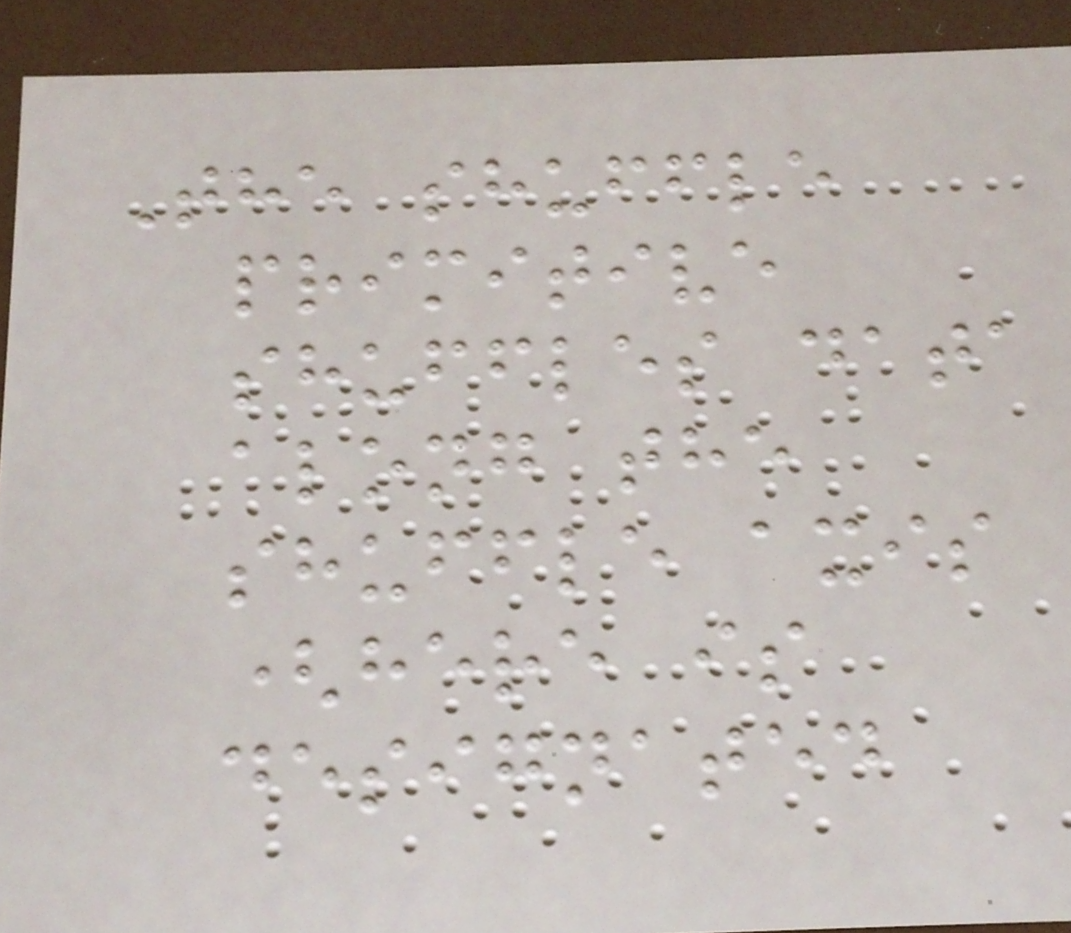The shuffle
primitive
shuffles data
along the
shuffle axis
(here is
designated
